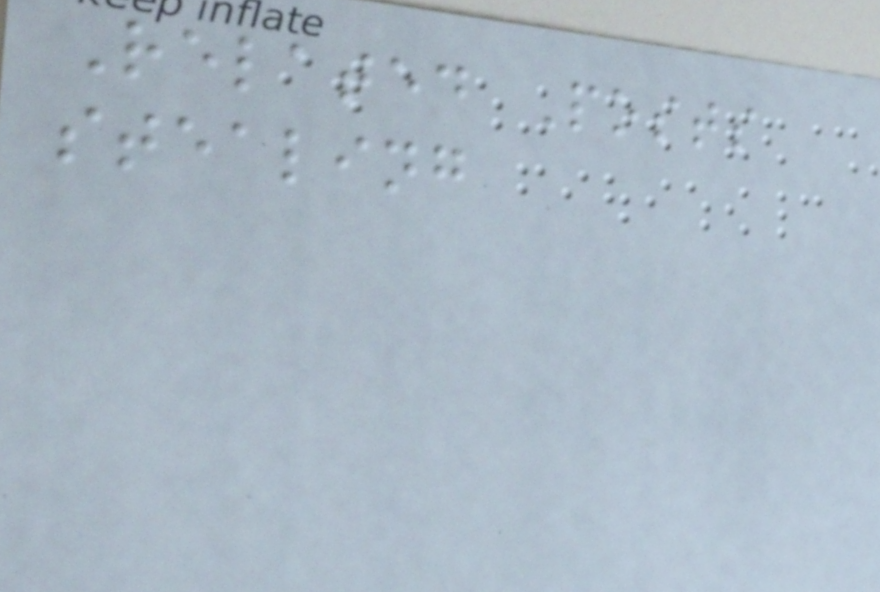Related Posts
stealing
